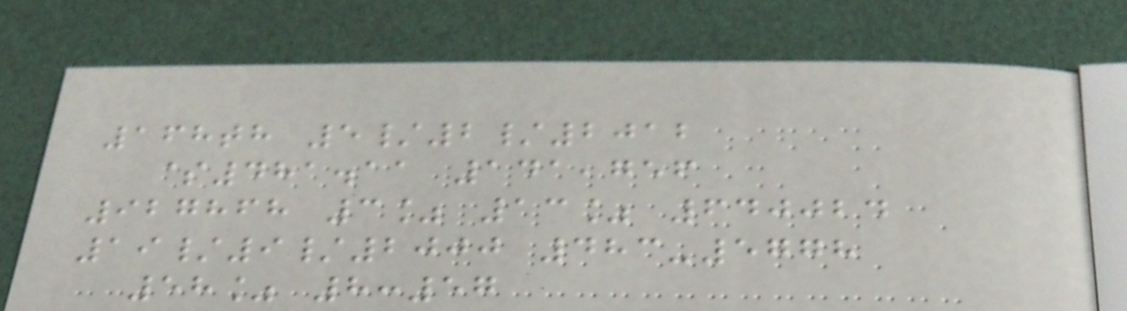168th 5/2/2012
$481.11 141,756
927868 3% 13% 640024
19/9/2000 483-5778
58% 8:57
